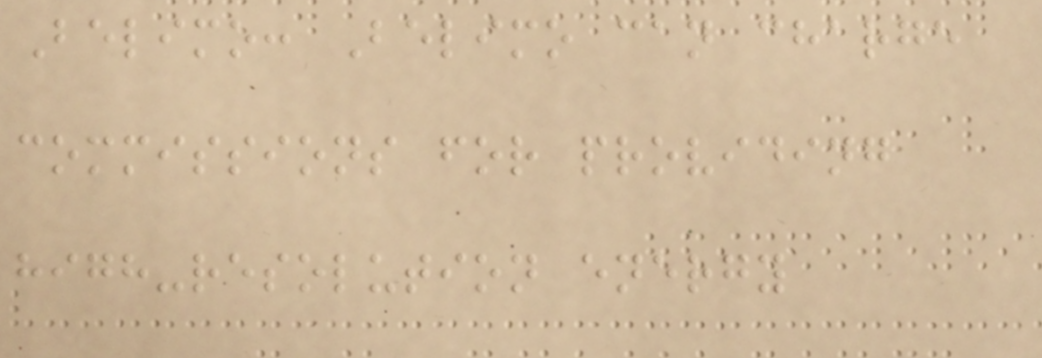Belimo: Belimo can charge
commissions for providing
high-resolution energy
